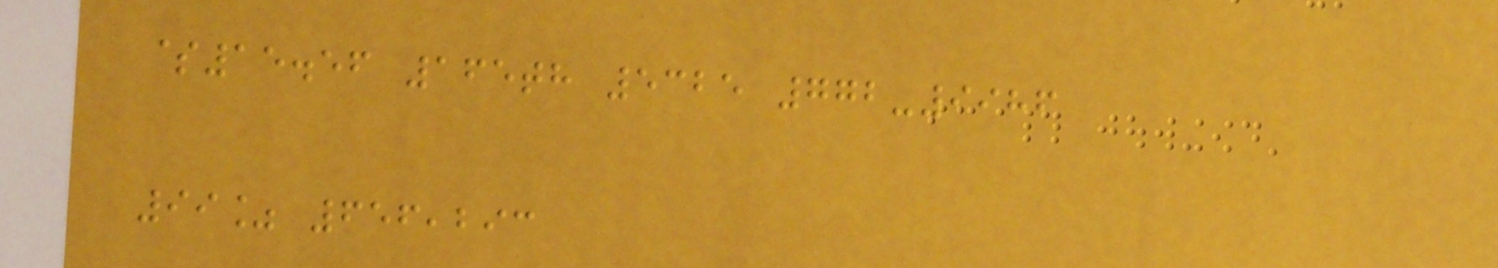$15.56 165th 5325 772-9986
99% 656,293
